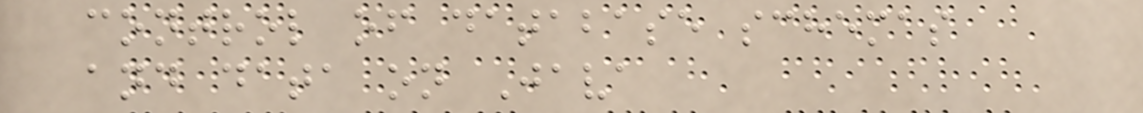control of database schemas
and data on Java
